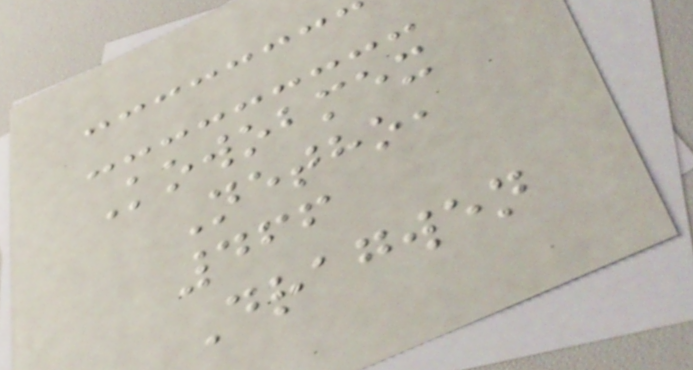Kowobmex
Netho,
466
Dragwen
